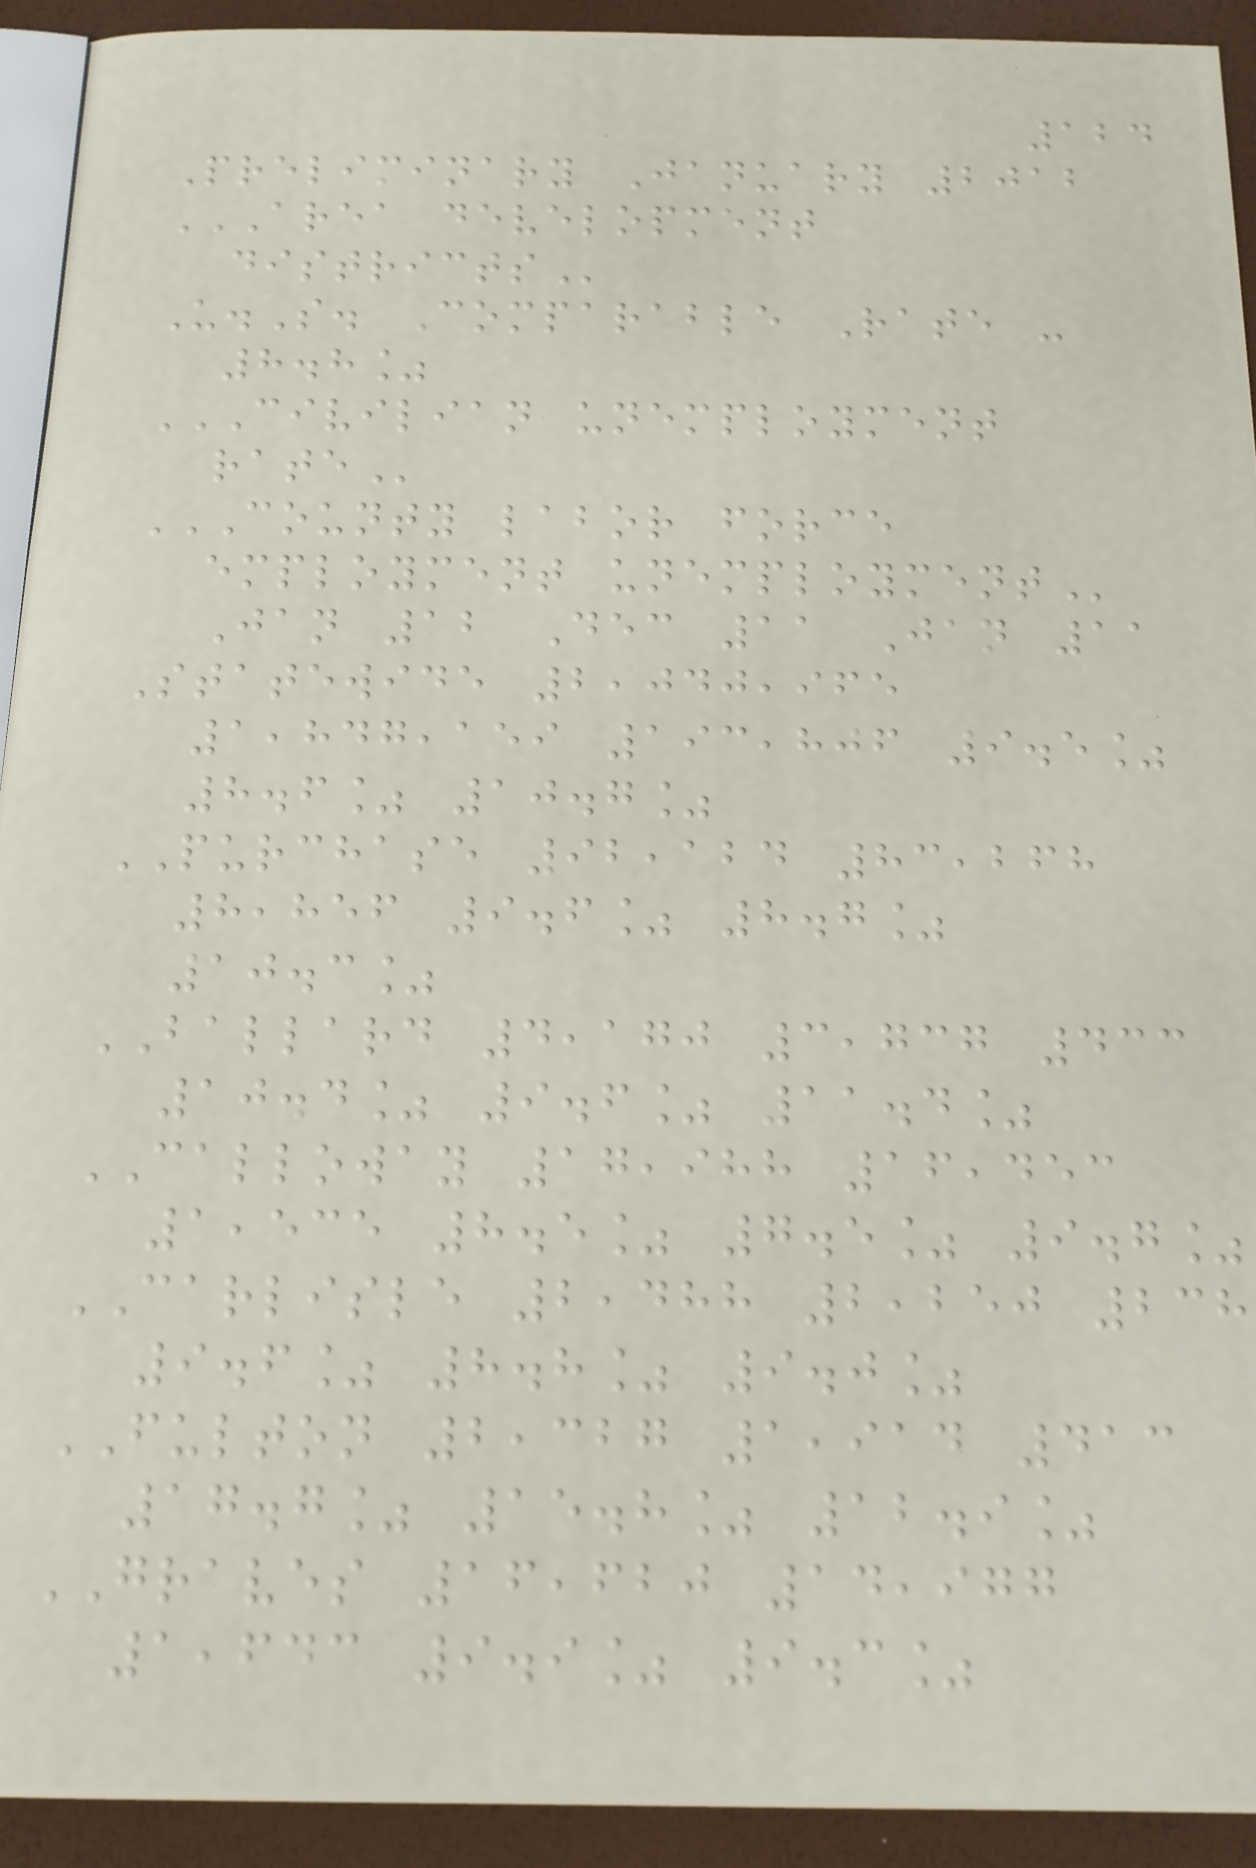124
Preliminary January 2012
AREA DEVELOPMENT
DISTRICTS
U.S. Comparable Rate -
8.8%
CIVILIAN UNEMPLOYMENT
RATE
COUNTY LABOR FORCE
EMPLOYMENT UNEMPLOYMENT
Jan 12 Dec 11 Jan 11
Statewide 2,040,965
1,847,159 193,806 9.5%
8.6% 10.7%
PURCHASE 92,124 83,268
8,856 9.6% 8.7%
10.3%
BALLARD 4,170 3,737 433
10.4% 9.6% 11.4%
CALLOWAY 17,988 16,453
1,535 8.5% 7.5% 9.7%
CARLISLE 2,488 2,250 238
9.6% 8.8% 9.0%
FULTON 2,327 1,914 413
17.7% 15.8% 12.9%
GRAVES 16,620 14,977
1,643 9.9% 9.3%
